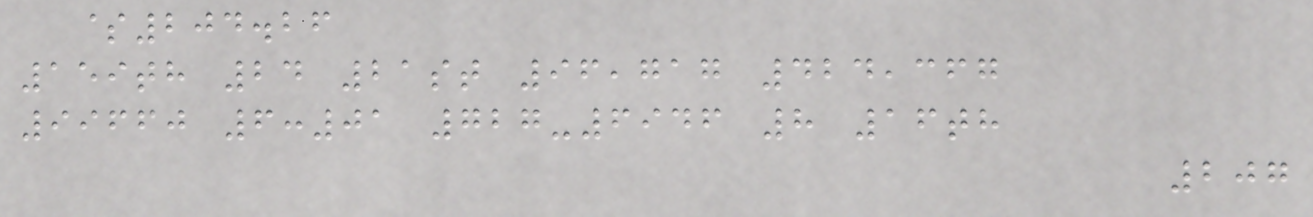$204.26
159th 24 21st 96,717 424,367
99660 6:01 727-6946 8 16th
207
